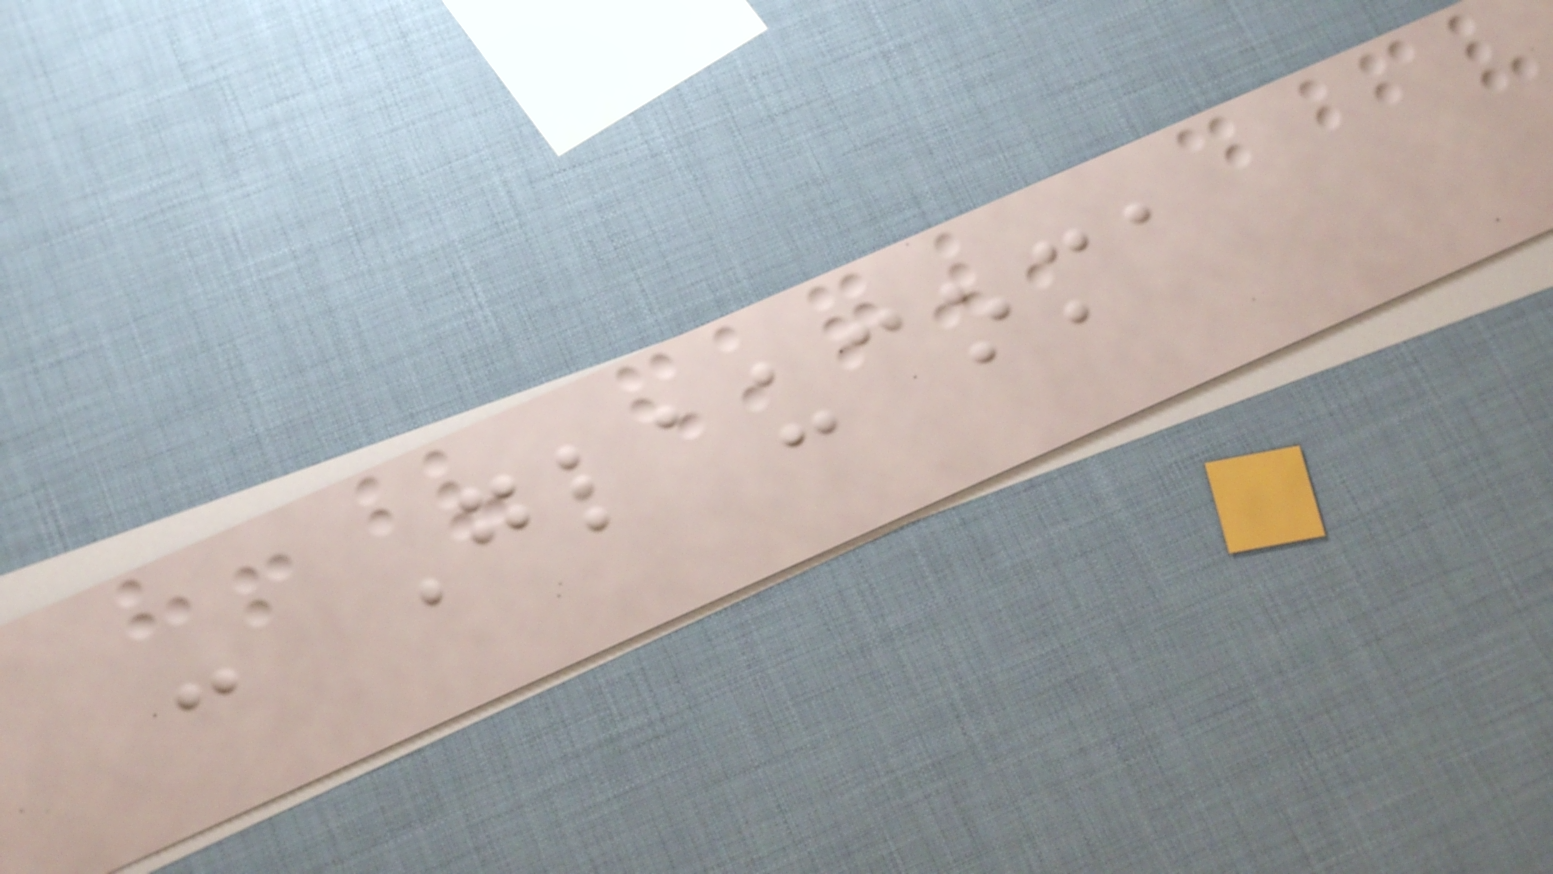- Glaucoma
